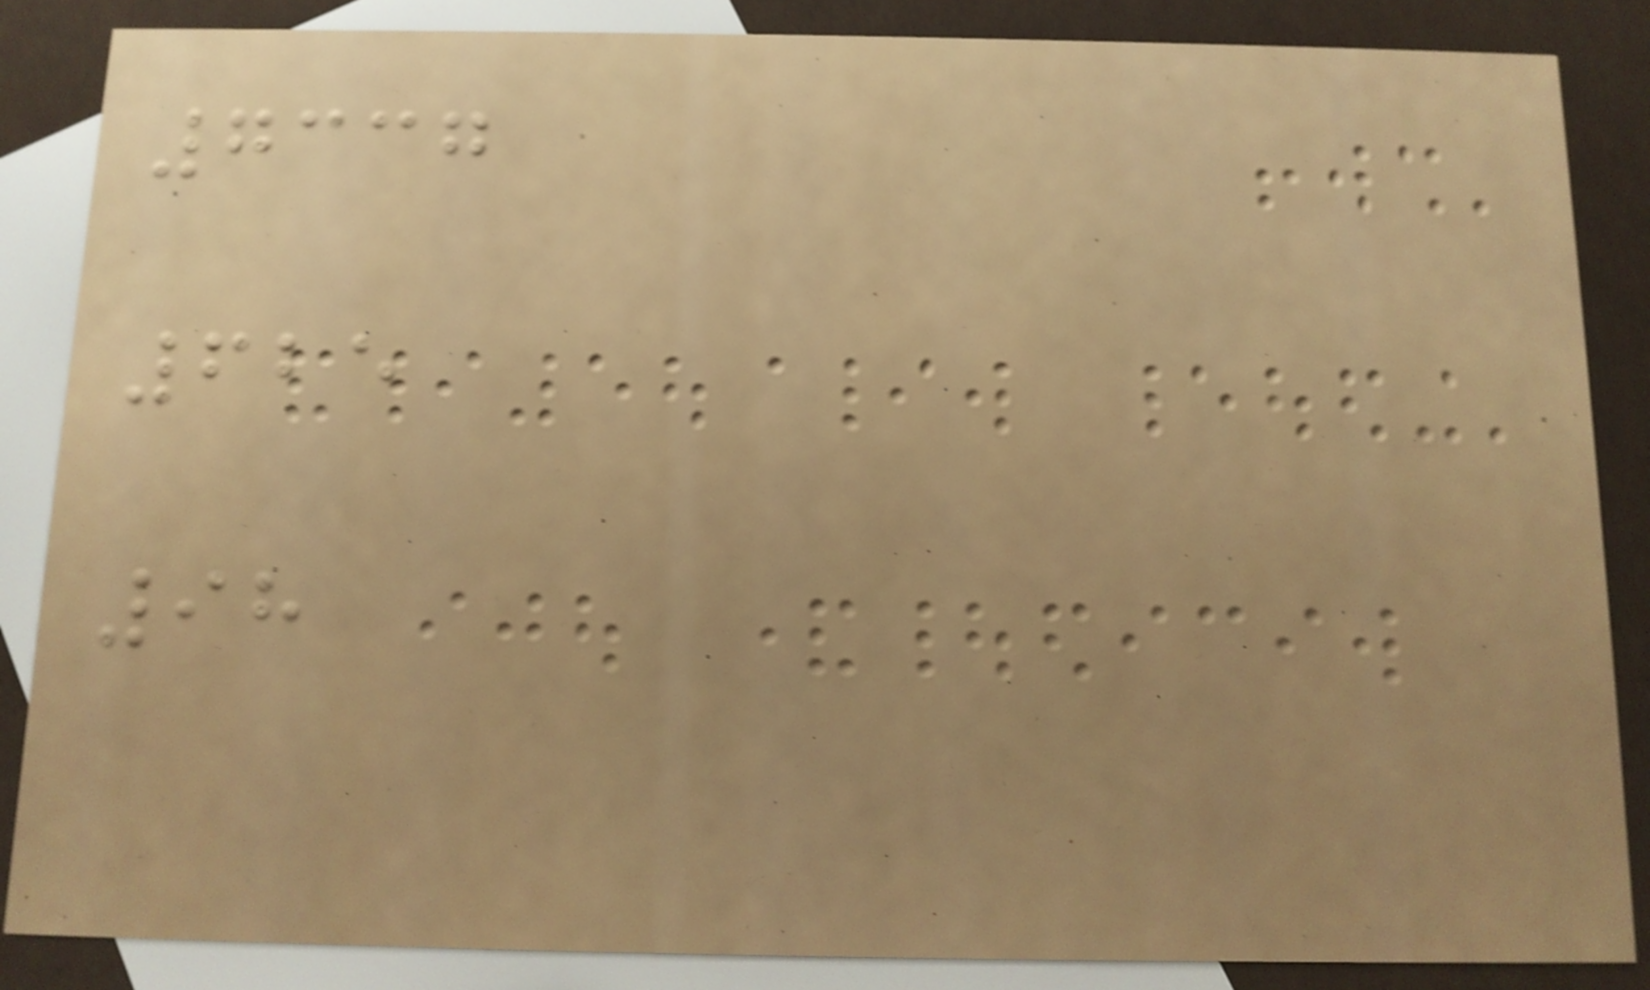7337
625
98
